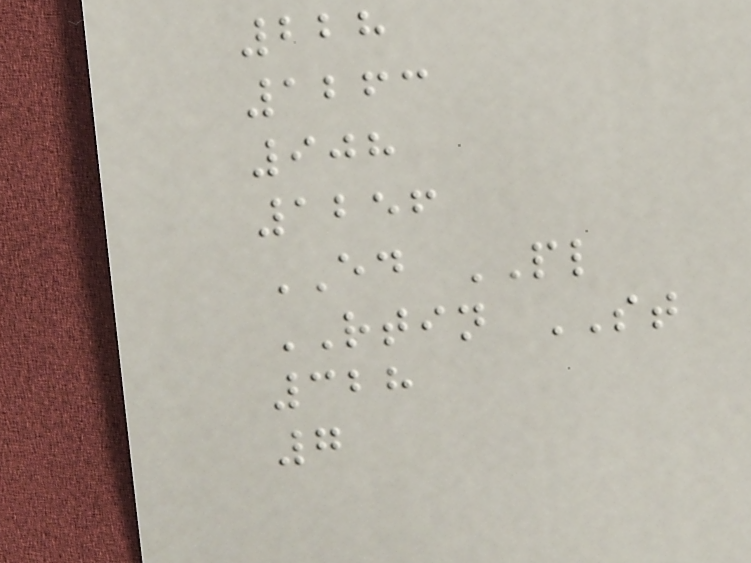228
1263
908
1256
ED PL
RTIN ST
328
7
